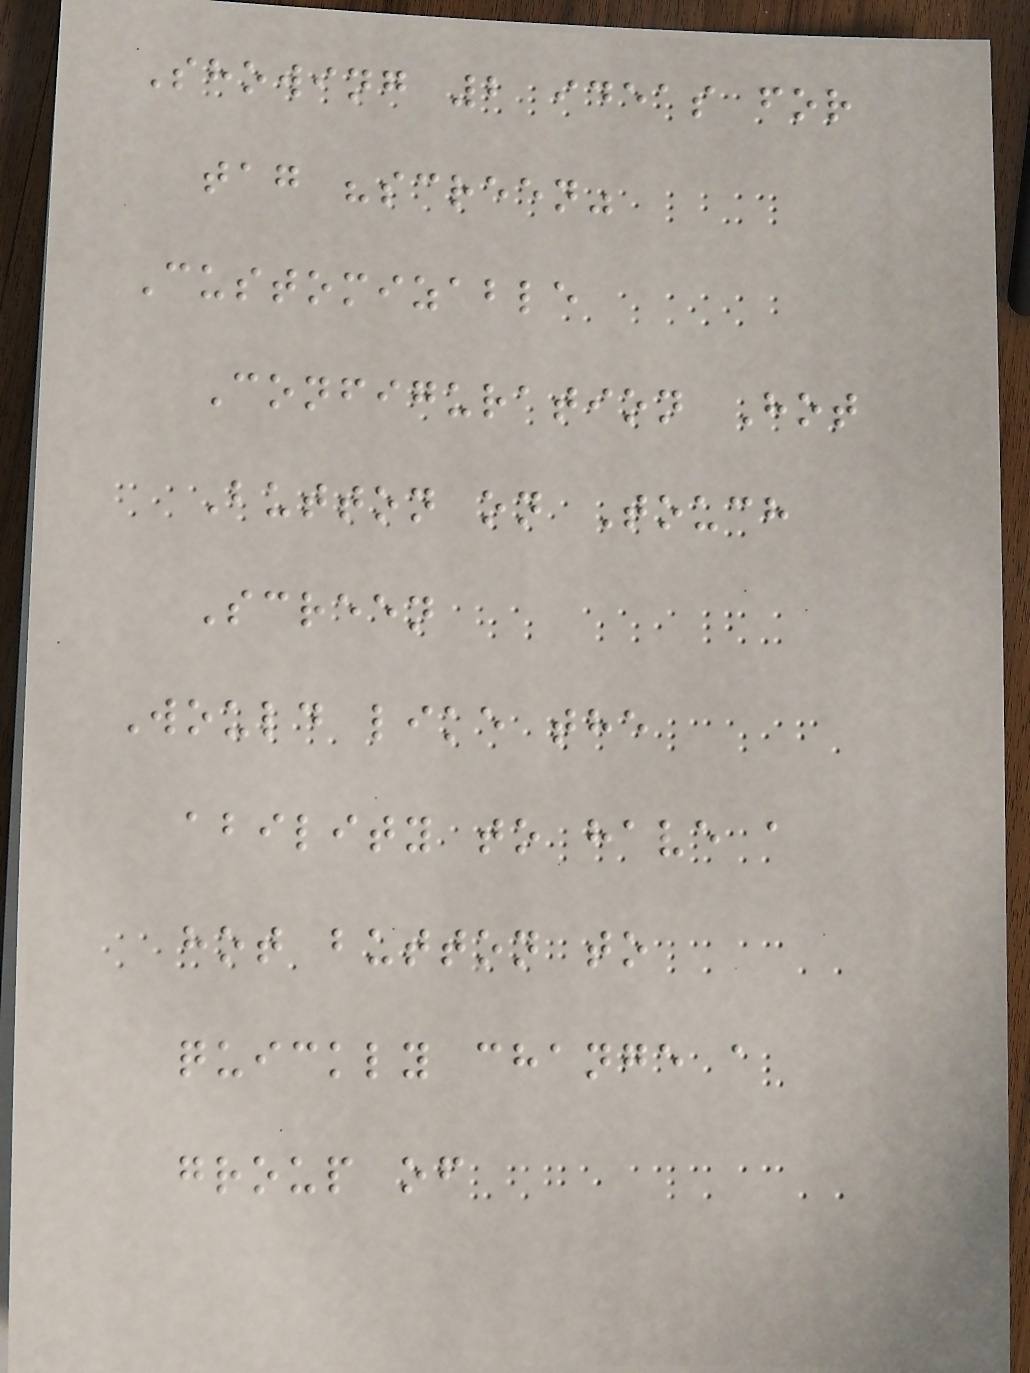Showing 2 ideas for
tag "screen"
Customizable
Configuration Hot
Button on Touch
Screen
Would like the
ability to have a
hot button to
quickly change a
group of
